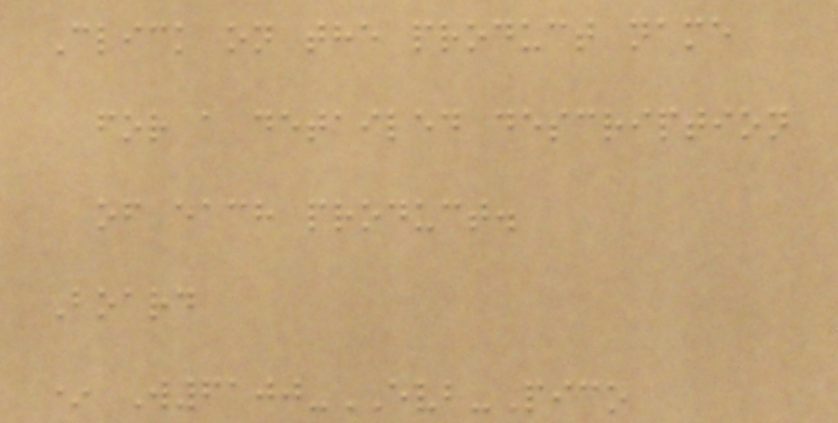Click on the product name
for a detailed description
of each product.
Board
* W6100-EVB-Pico
